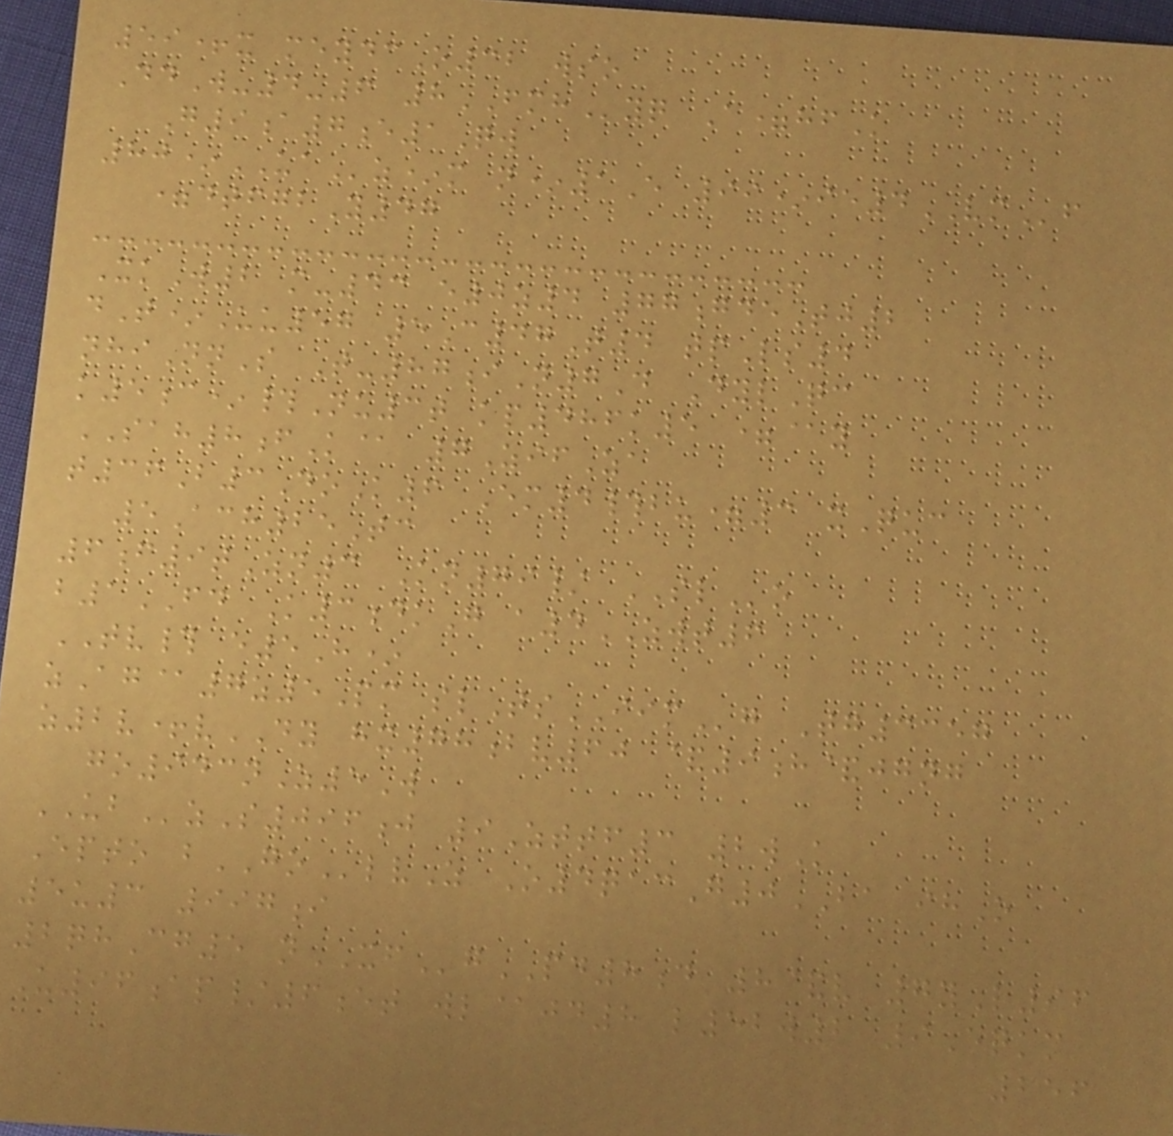59+x meydcO32 wso
DdW-4-6 8FMHyq A=hfK
G9a7e1Qw
80*UAz*m n*1E 99*ie4VMf
=dtfgbY47
XkW2 m-43 e0z4 77gdeTj2
dT*Uu57 5C47T4 tpLs4
nhiNnS T-87iN7D DylQc
k5c*#Nu3t kp486k5 =@y
SAH8fK@ 7ZifZa
t36B3DoK6 Em4#bu=3 xQuc
5Ach25Tc
6f9tZn3 Kn79/ SLo
b1FD K3dkG a4ZWT6
TV# e5H*
zAg@7z5Pm slTsIIMg Tg3357
z2v+vDY hx78bv60 &9h&jgng
go943nZ5W
UBzS096j 9Zttf3 2wK
Epto bGOlvZ O4qacG0BA ihO
5u3 997i
2qhCg5 nXFgPD8d 8&v 7yL96
U96ap/6et wl@jd8 l52w2 9Eqkm
256
